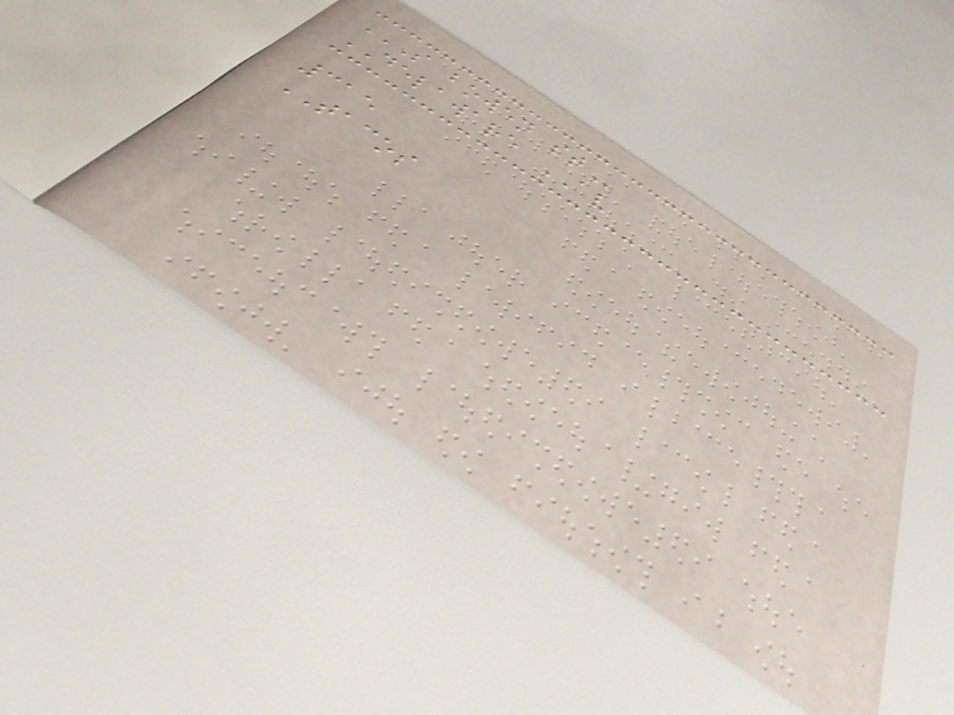S BOWEN ST
DELAWARE AV
315
TACOS
